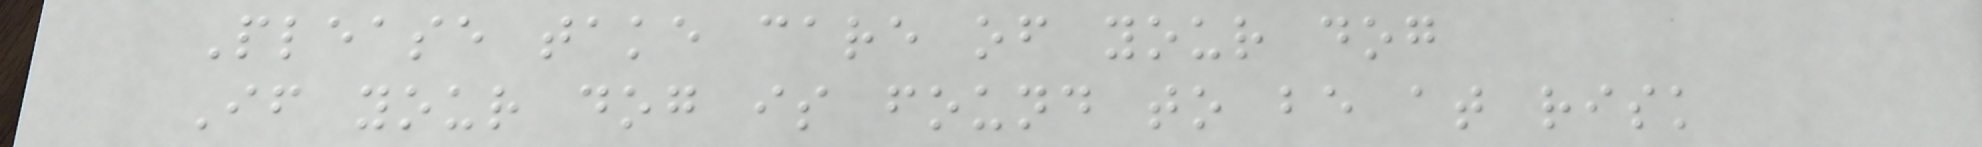Please take care of your dog
If your dog is found to be at risk
